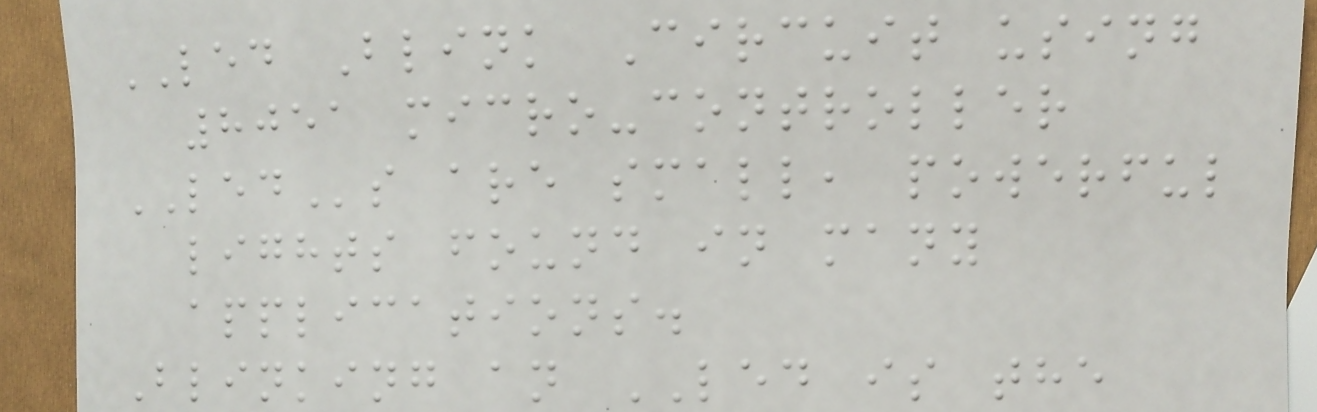LED Blink Circuit using
8051 micro-controller
LEDs are small, powerful
lights found in many
applications.
Blinking an LED is the
